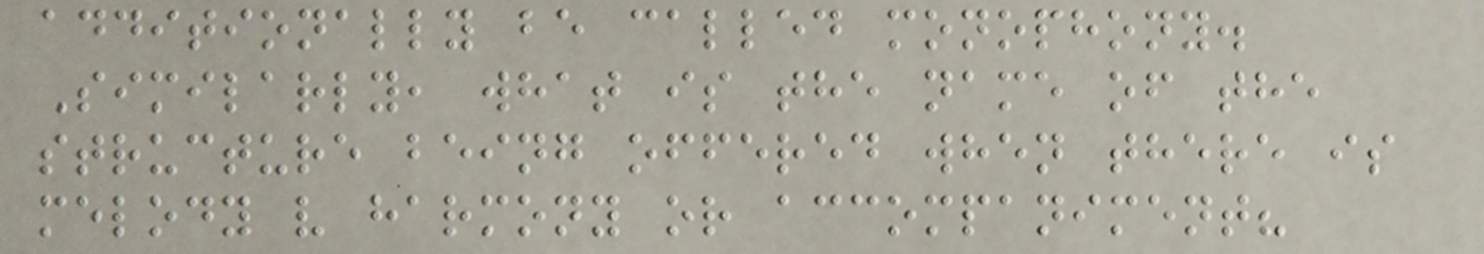additionally be called monophony.
Similarly, what is the name of the
structure being offered when there is
melody v harmony or accompaniment?
